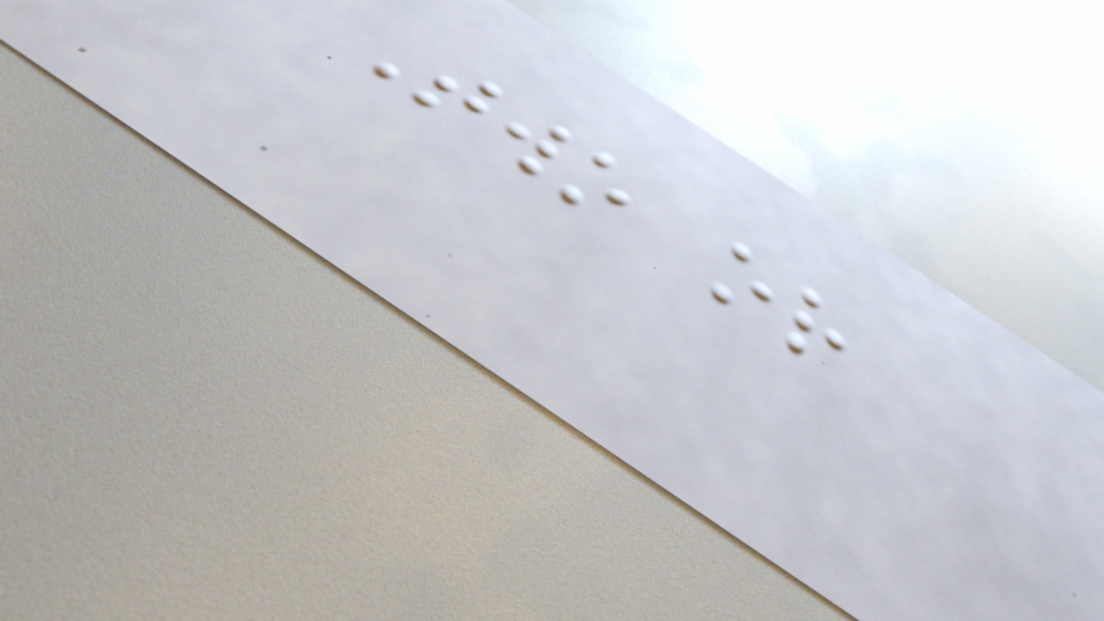Two or
